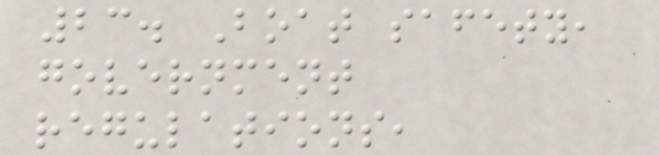23. Boat safety,
government
regulations,
